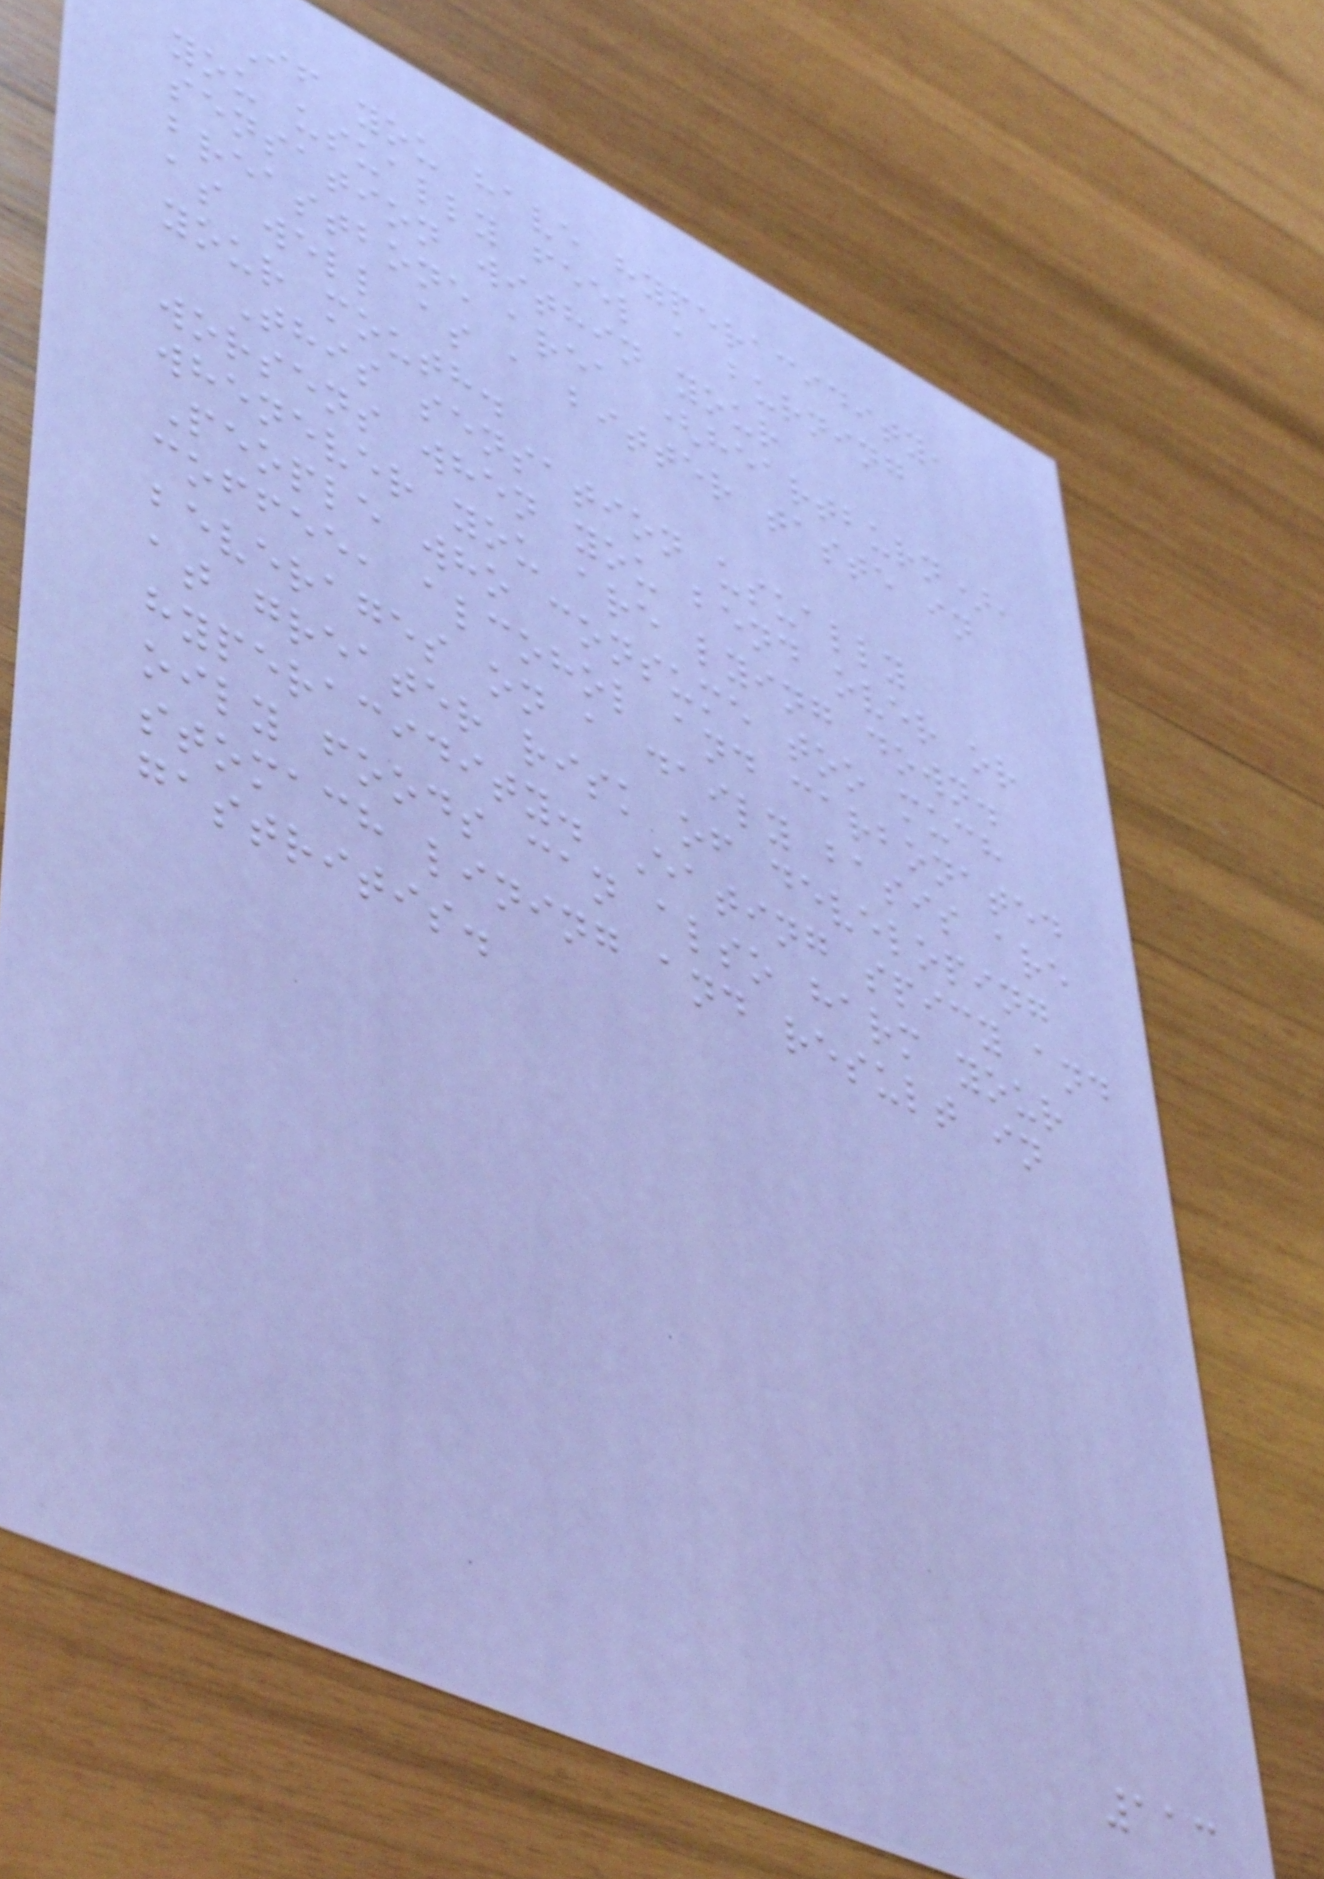If you have hyperacidity,
you usually feel a burning
sensation within your
breastbone area (heartburn),
as well as a bitter taste in
your mouth.
This sensation usually
worsens when you bend over or
whenever you are lying down.
People who consume too much
coffee, alcohol and carbonated
beverages on a daily basis are
at greater risk of developing
hyperacidity. Eating spicy and
oily foods can also harm your
stomach lining and result in
gastritis.
113
